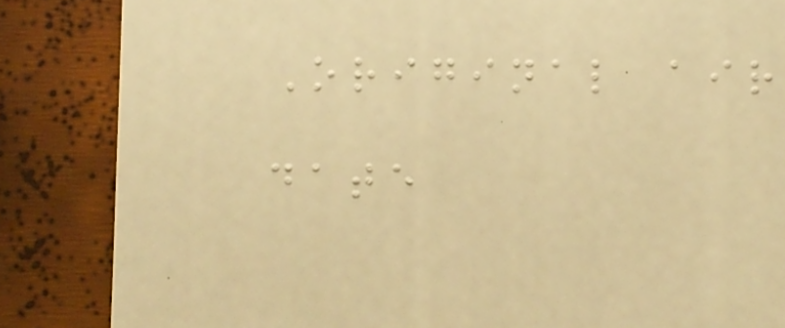Original air
date
